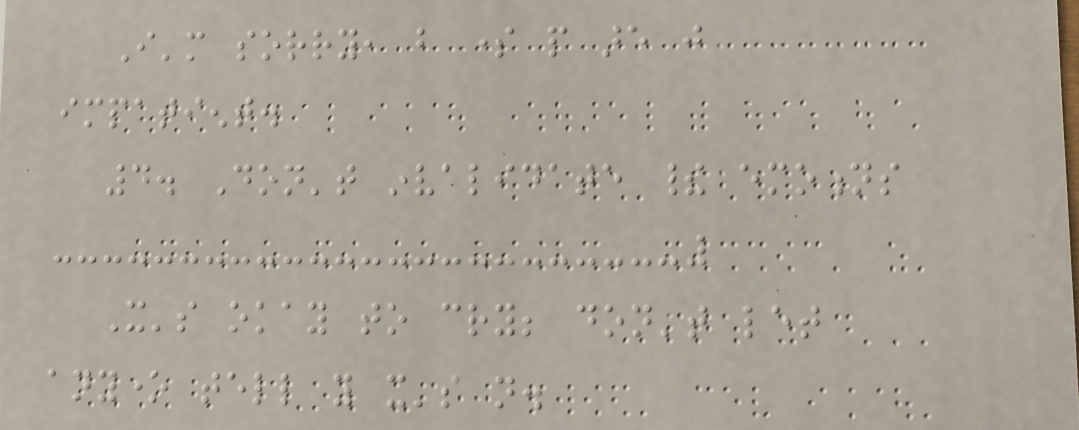I'm sorry, but some people are just
impatient.
4. Don't invalidate their emotions
It's okay to cry; don't let
anyone tell you it's not.
